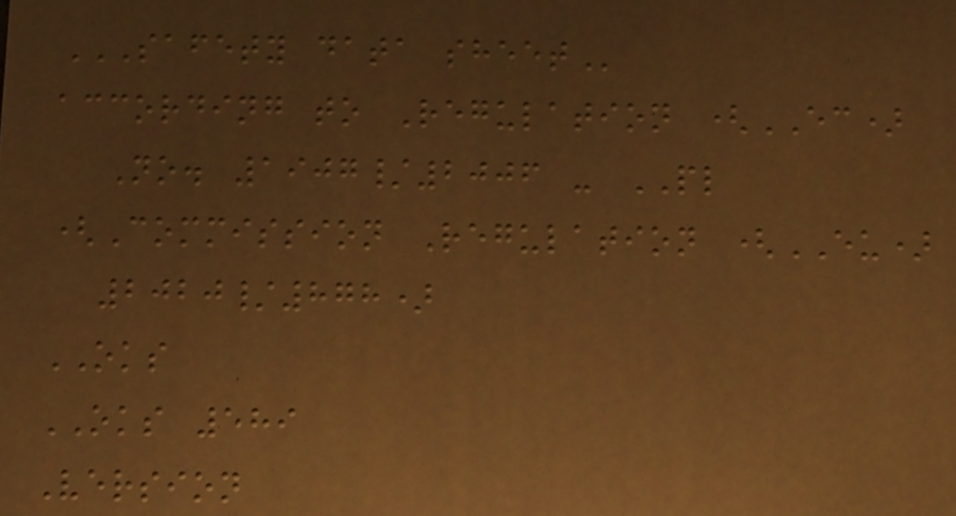SAFETY DATA SHEET
according to Regulation (EC)
No. 1907/2006 - PL
(Commission Regulation (EU)
2020/878)
OKS
OKS 589
Version
